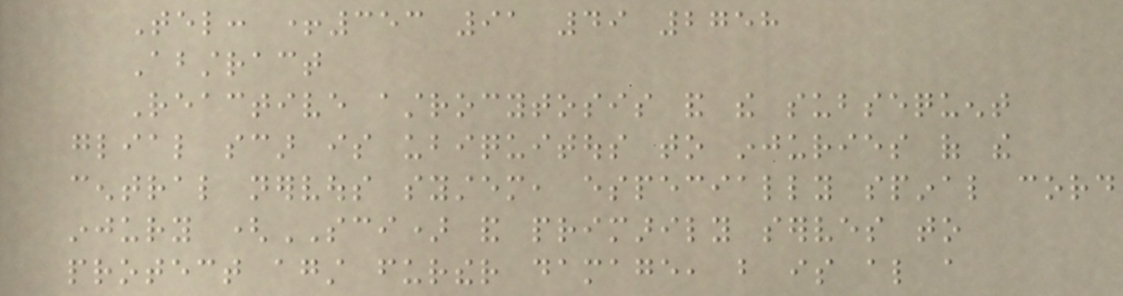Tel: +353 91 49 2758
Abstract
Reactive astrocytosis and the subsequent
glial scar is ubiquitous to injuries of the
central nervous system, especially spinal cord
injury (SCI) and primarily serves to
protect against further damage, but is also a
